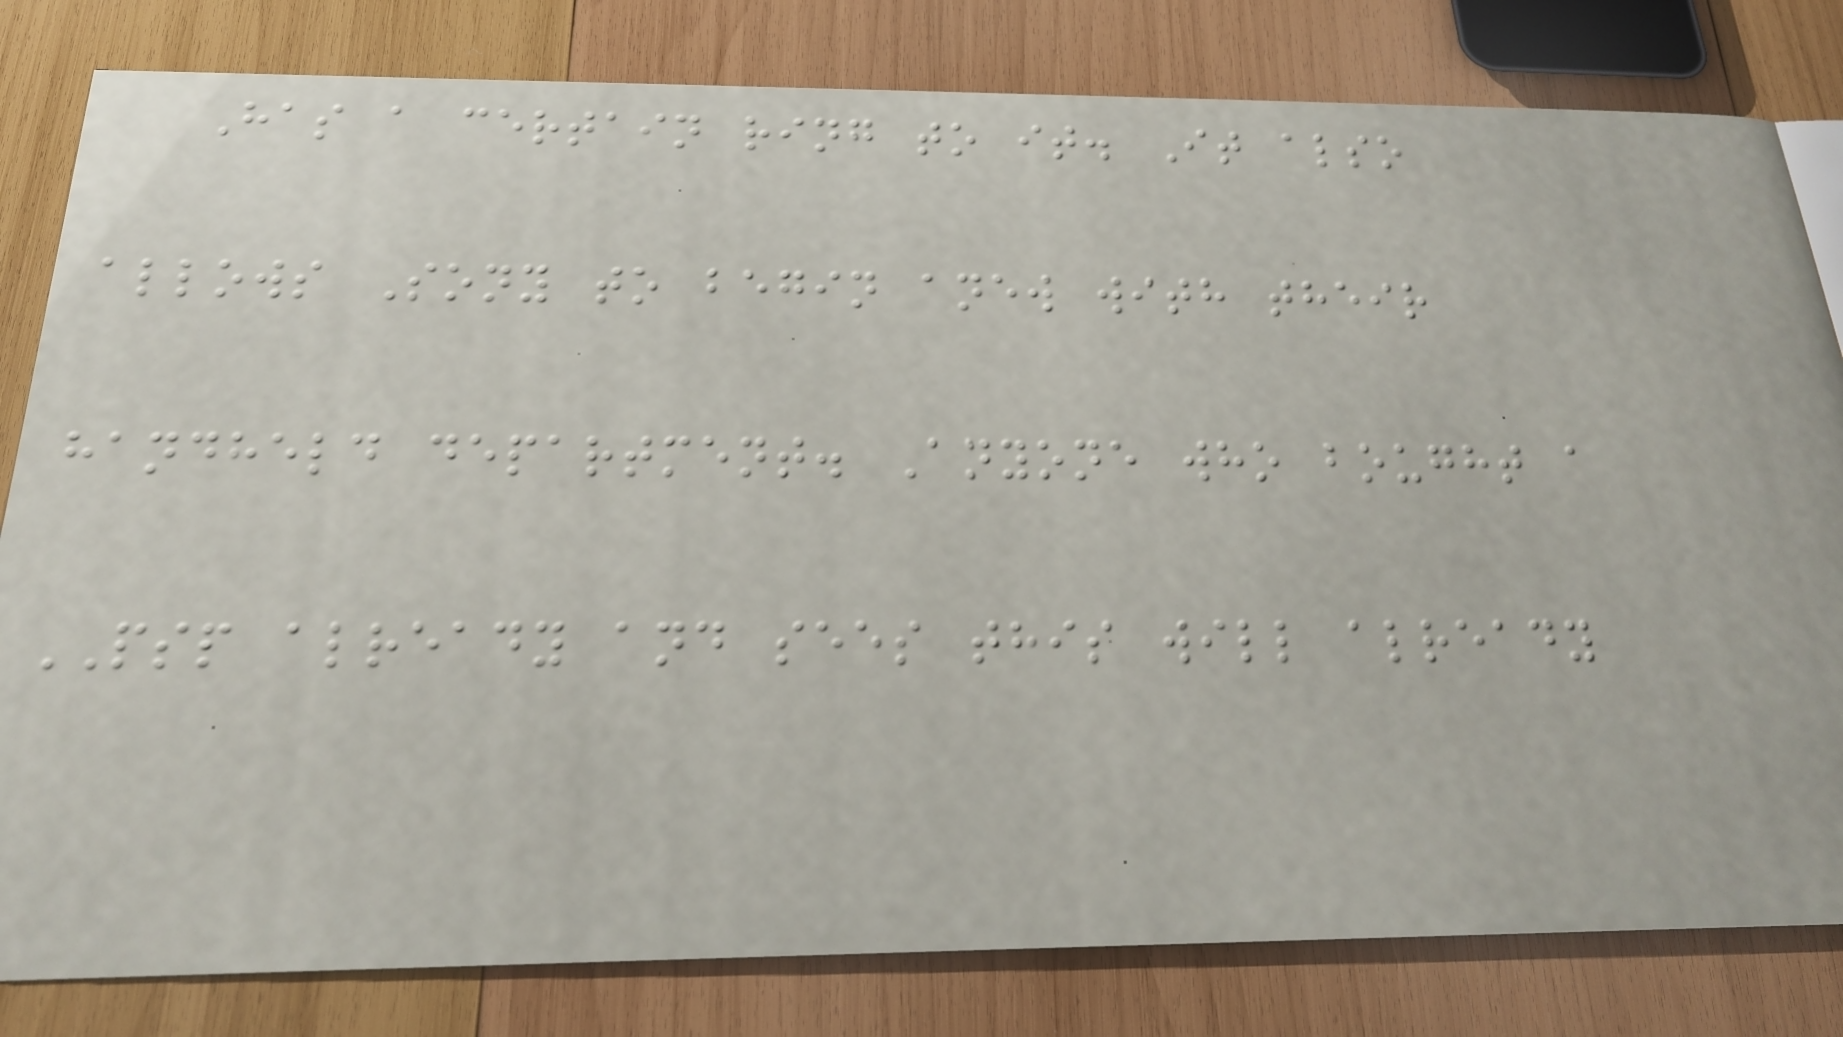Has a certain ring to it. It also
allows Sony to begin anew with their
handheld department. Anyone who bought a
PSP already and sees this will already
